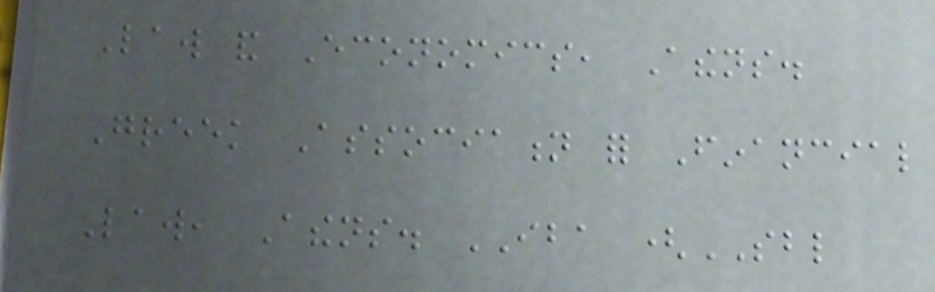Law and Economics, Athens.
Greek Association for Financial
Law, Athens. IBA (SBL
